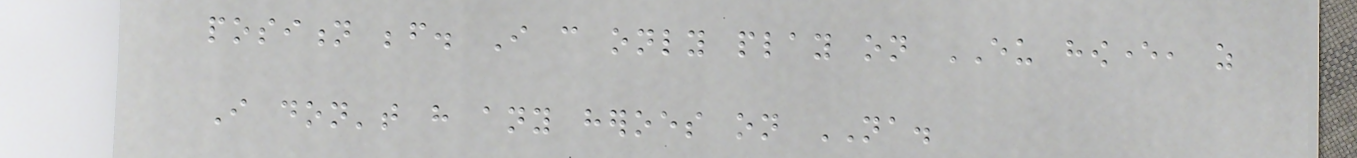position before. I can only play on EU however, as
I don't have any heroes on NA.
